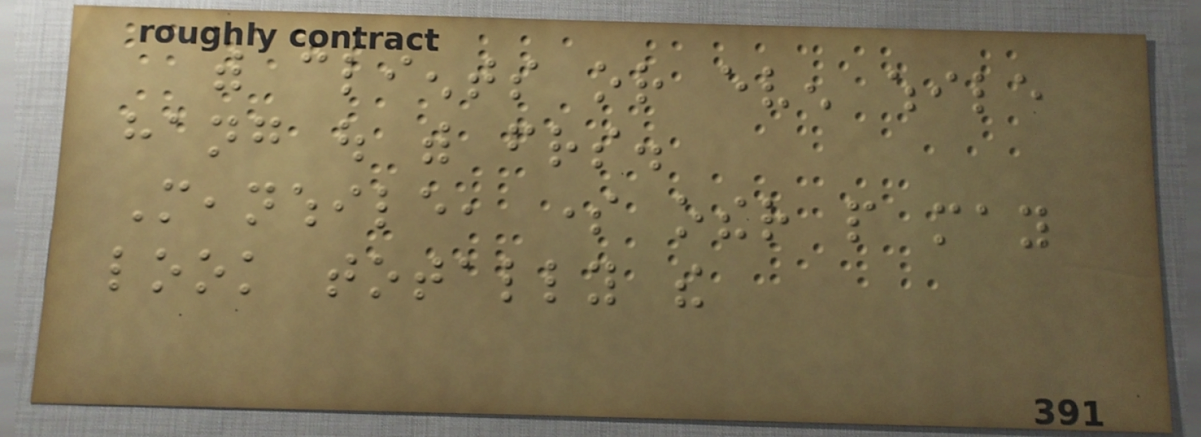with clients or even while
hang out with friends.
Meanwhile, some other people may
look totally the
